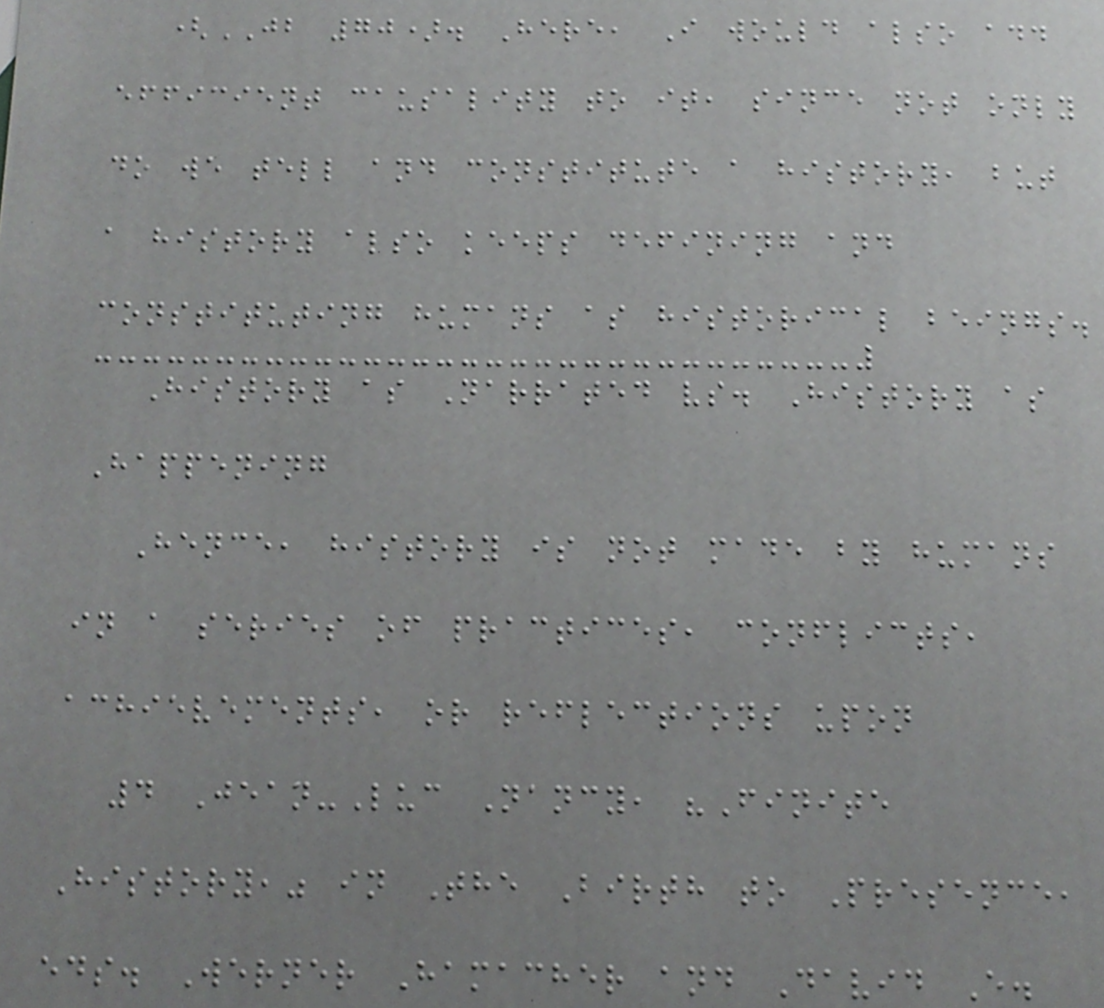(JB 70). Here, I would also add
efficient causality to it, since not only
do we tell and constitute a history, but
a history also keeps defining and
constituting humans as historical beings.
History as Narrated vs. History as
Happening
Hence, history is not made by humans
in a series of practices, conflicts,
achievements, or reflections upon
4 Jean-Luc Nancy, "Finite
History," in The Birth to Presence,
eds. Werner Hamacher and David E.
